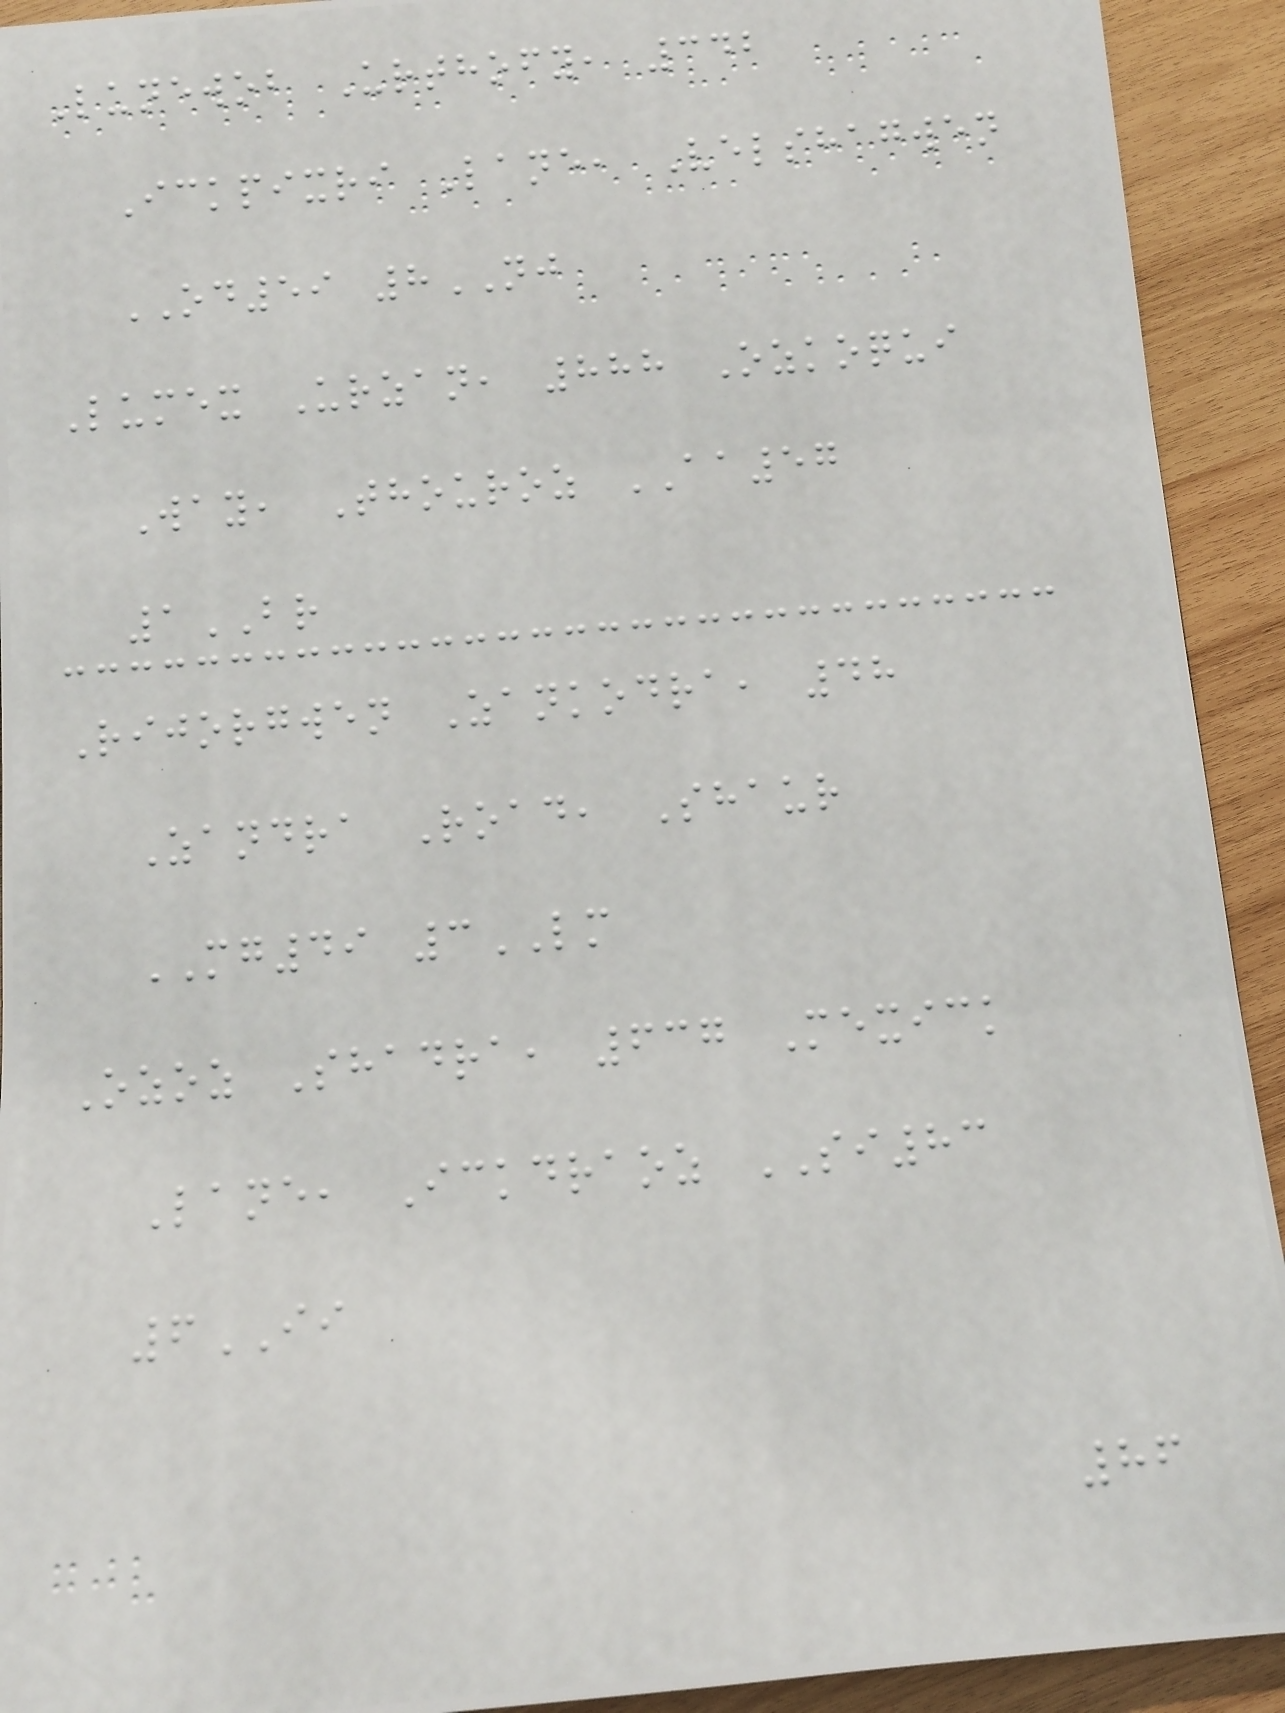Lunewob Urthofy, 342
Ickpixri Lane, Velshagwen
OD59 8NJ
Lumex Urzan, 888 Ozkoqui
Way, Thouroz AA57
1BR
Rijorgwen Zankodra, 48
Zandra Road, Shaur
MG49 3LM
Ozoz Shadra, 637 Mexick
Lane, Ickdraoz SI83
6II
86
